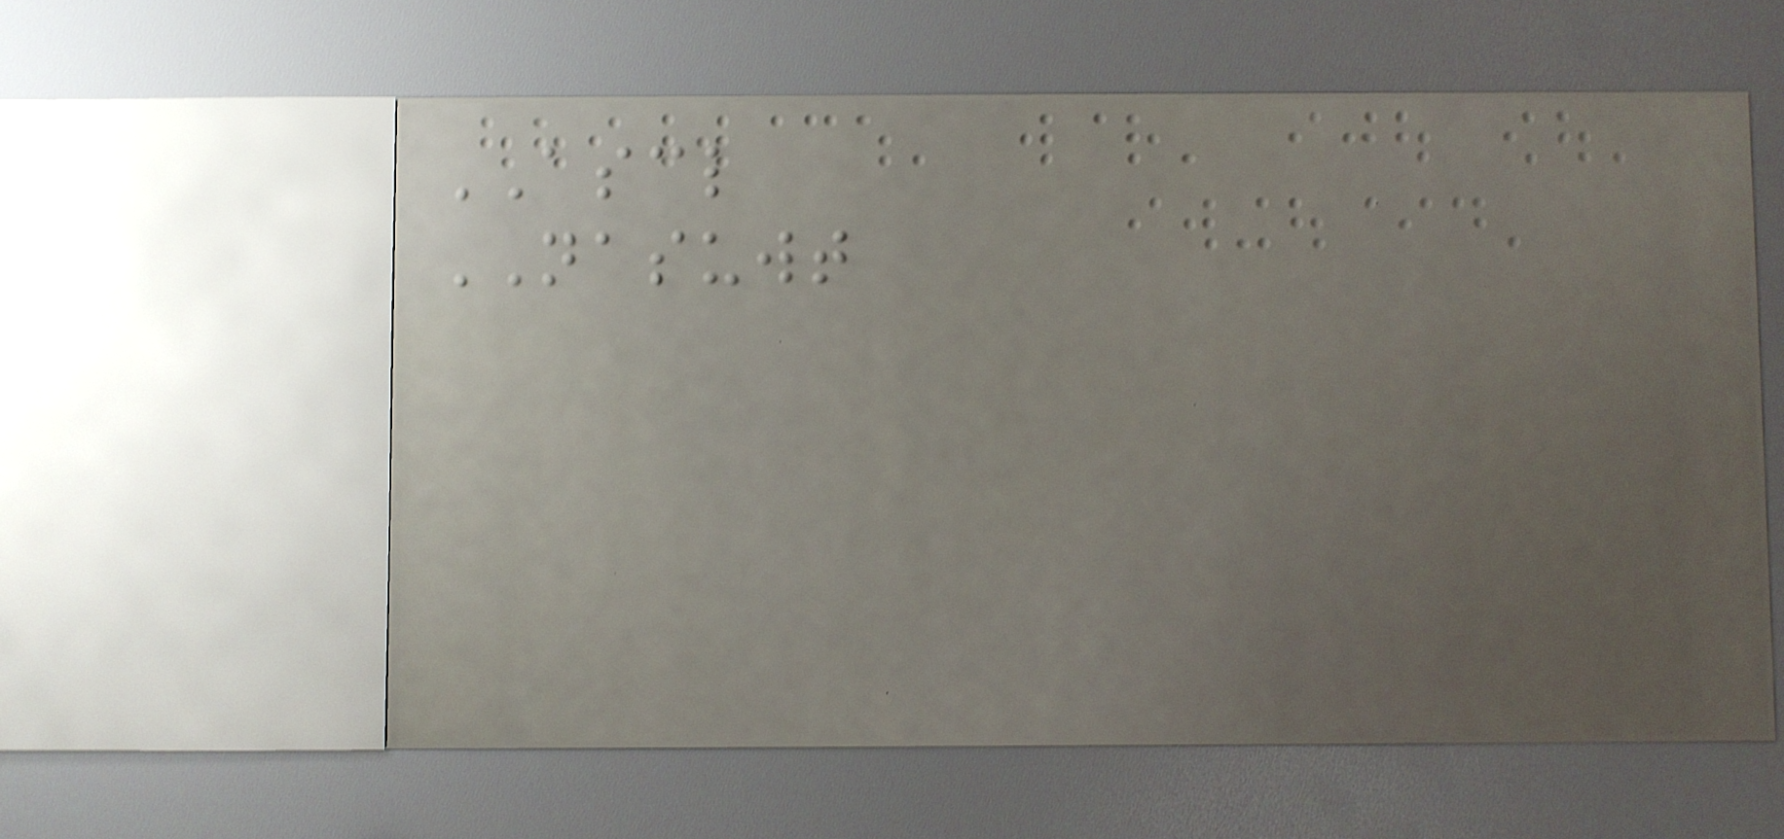ASCL
NASUWT
